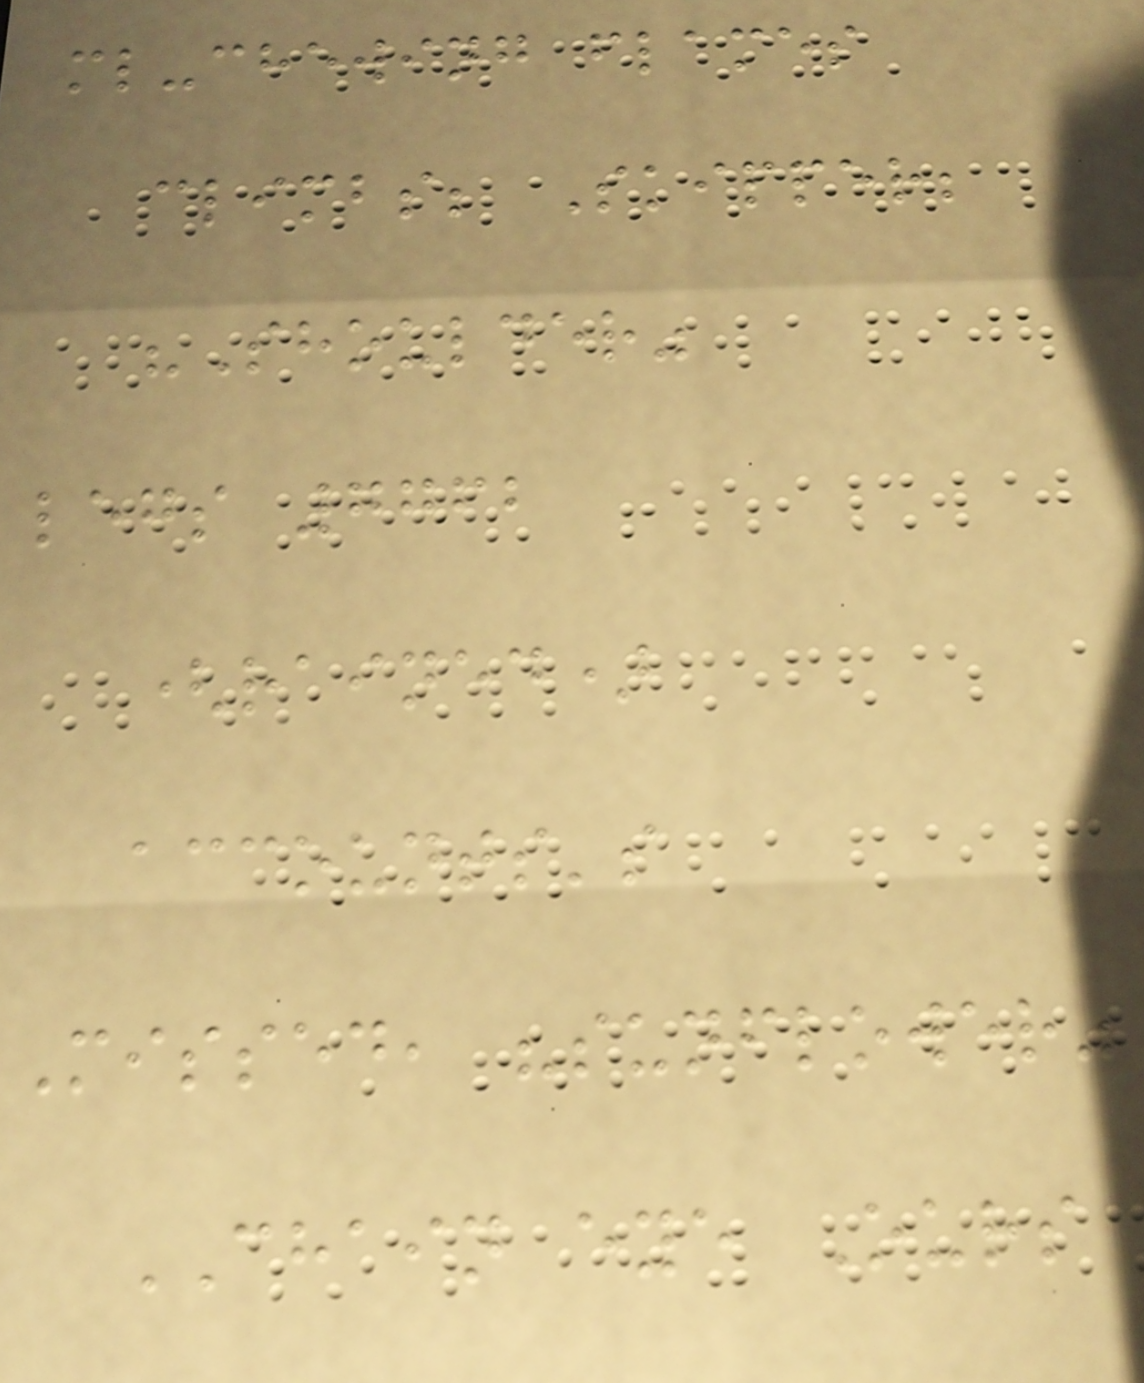ml-chewing flames
climbs; Skipper;
"Shoulder"
legs 7762
(rained)
accounts's
Missed, "sunflower"
CHAIN eye Ours
